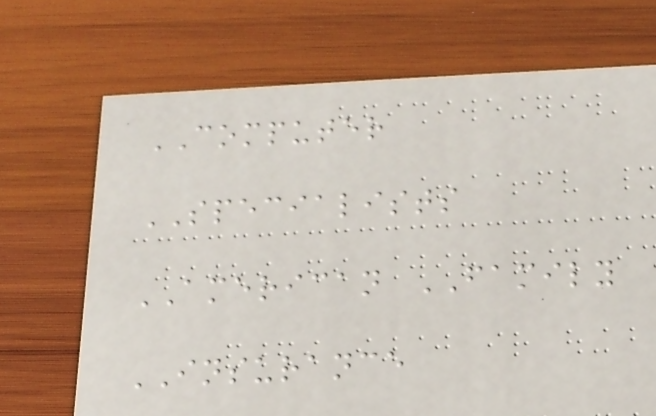COMPUTER
SPECIALISTS
AMERICAN FAMILY
INSURANCE
